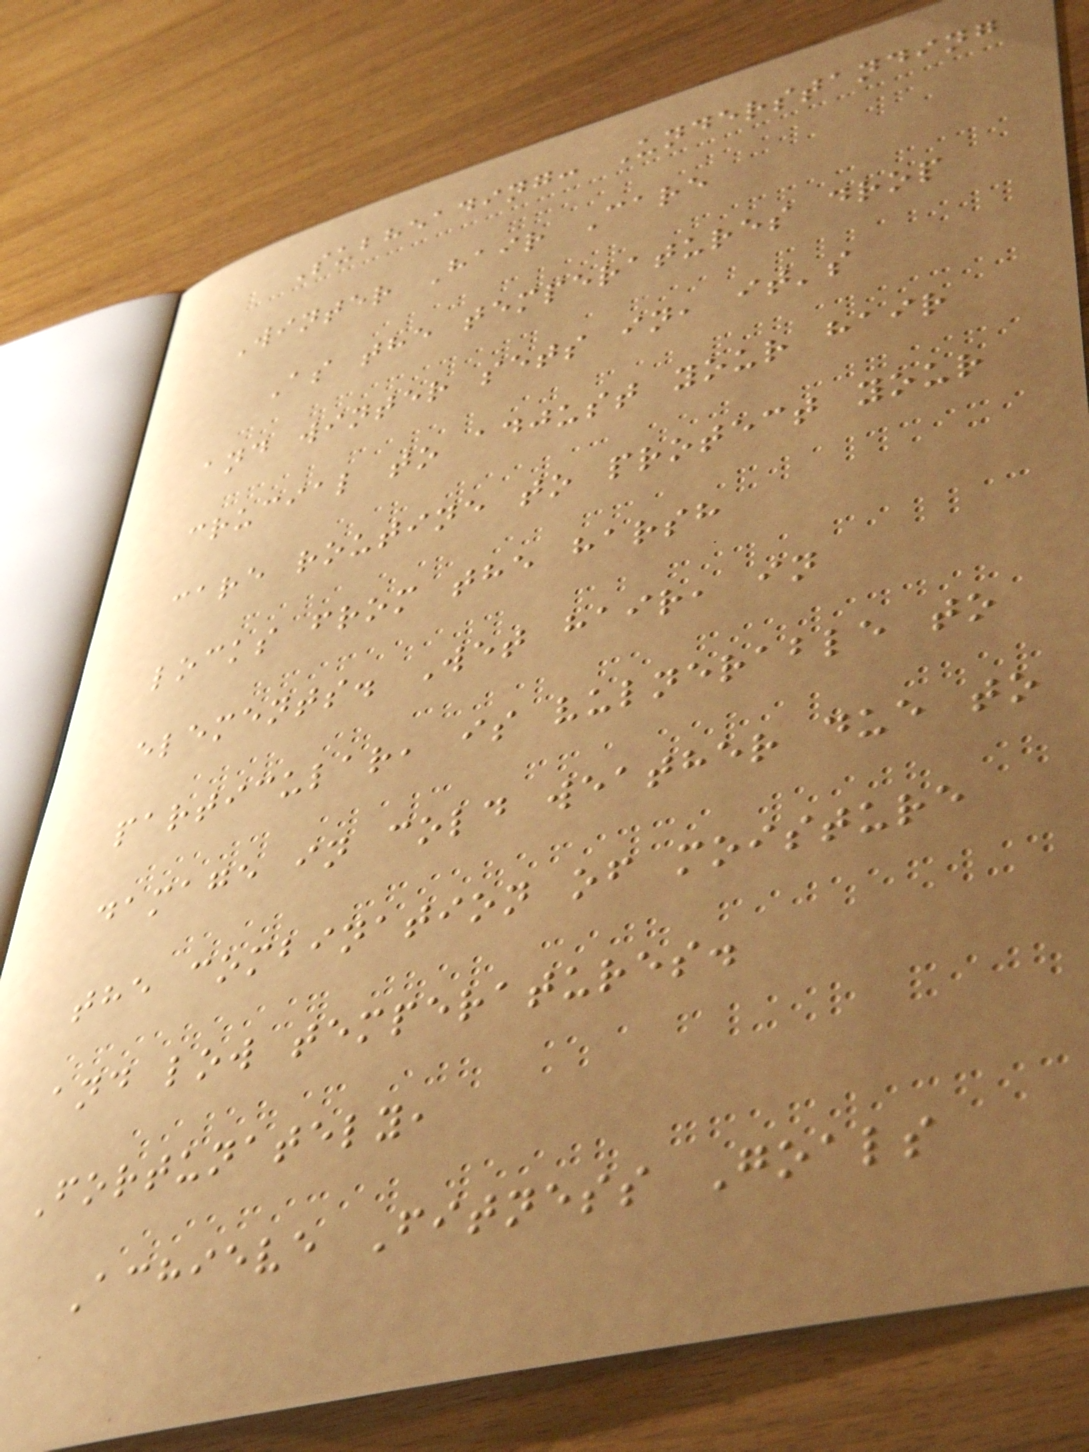Subheading: Understanding
Winter Hair Care
As the temperatures drop
and winter sets in, it's
crucial to adjust your hair
care routine to protect your
locks from the harsh
elements. Wet hair, in
particular, is vulnerable to
damage in cold weather due to
the combination of moisture
and low temperatures.
Fortunately,
Achieve Fitness Goals
